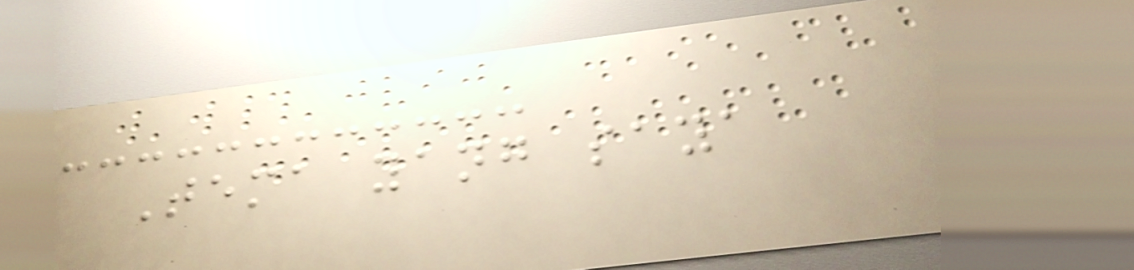Tema yang saya
